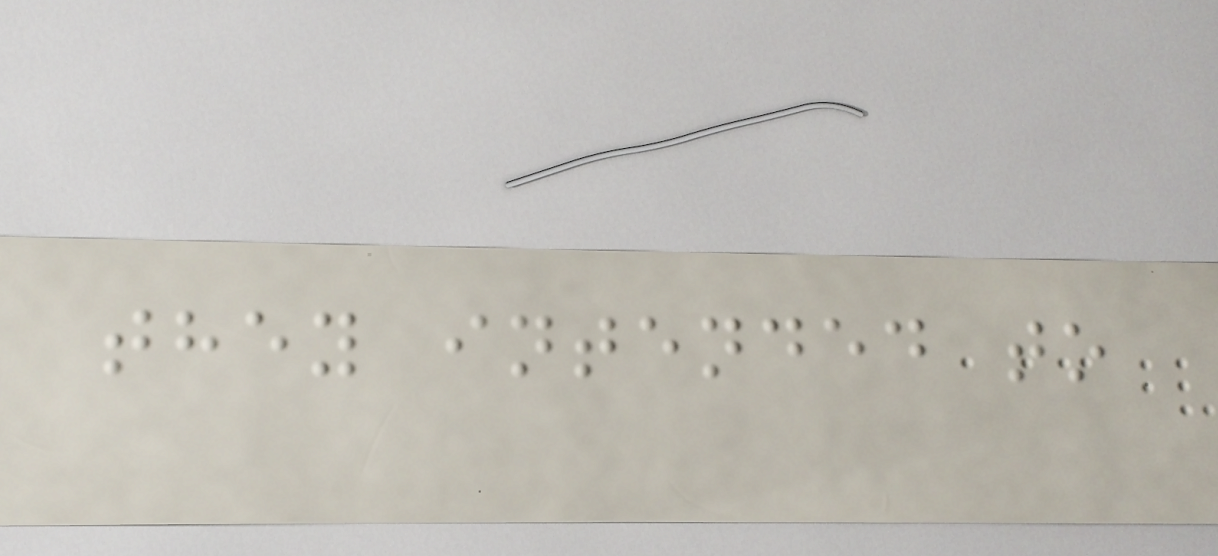they intended to
